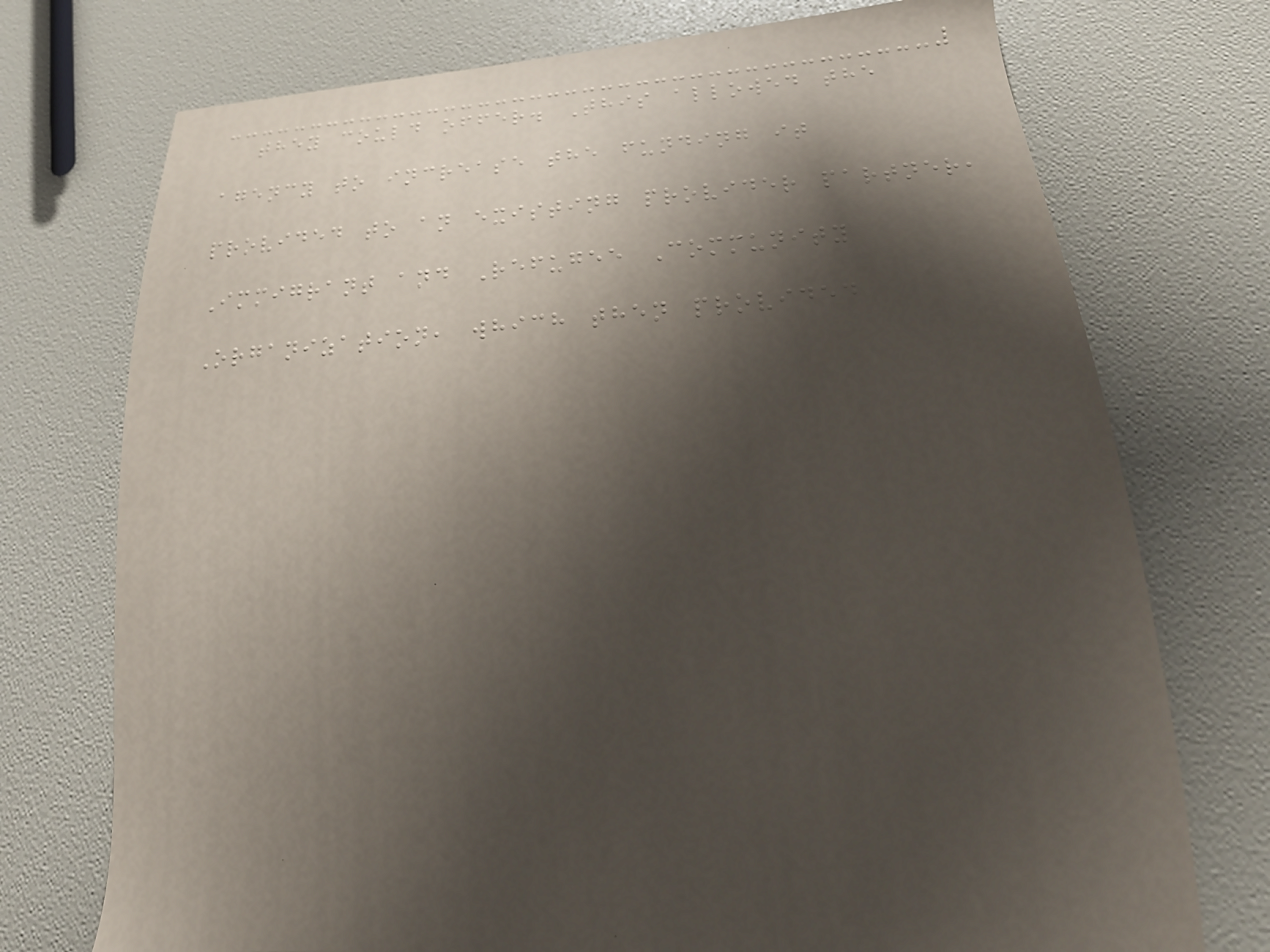they could offer. This allowed the
agency to increase the funding it
provided to an existing provider partner,
Immigrant and Refugee Community
Organization, which then provided
